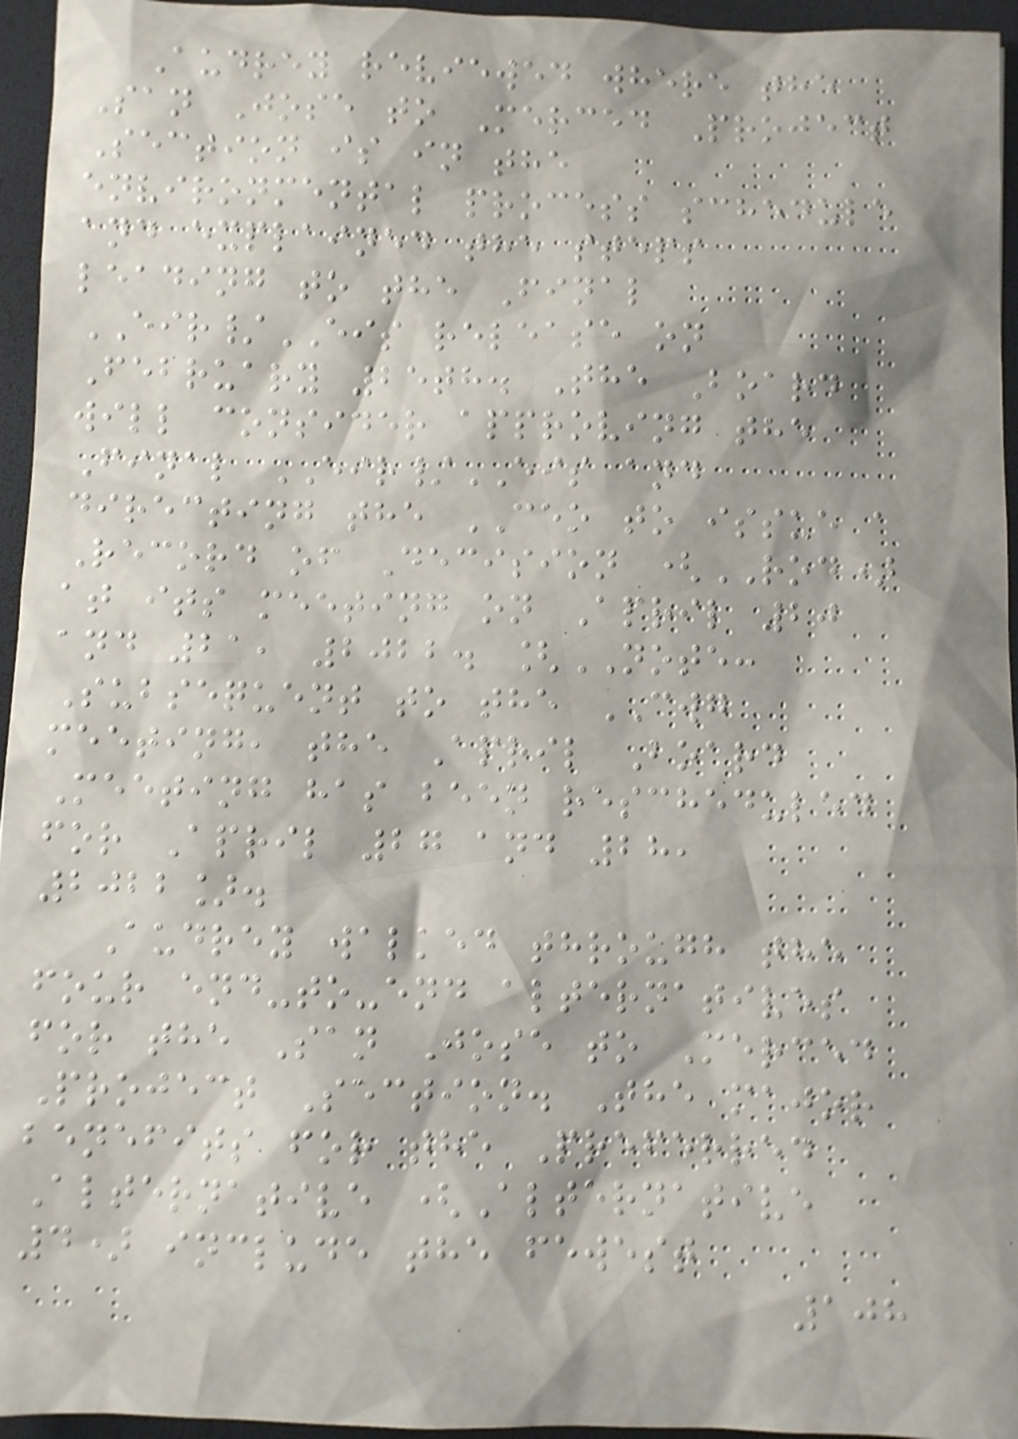Audrey reviewed where the
San Jose to Merced Project
Section is in the
environmental process schedule
and explained the steps
leading to the Final
EIR/EIS release on
February 25th. The Board
will consider approving the
Final EIR/EIS and
directing the CEO to issue a
Record of Decision (ROD)
at its meeting on April 20
and 21, 2022. [NOTE:
Subsequent to the CWG
meeting, the April Board
Meeting has been rescheduled
for April 27 and 28,
2022].
Audrey walked through the
four end-to-end alternatives
for the San Jose to Merced
Project Section. The major
benefits for the Preferred
Alternative (Alternative
4) include the fewest
108
